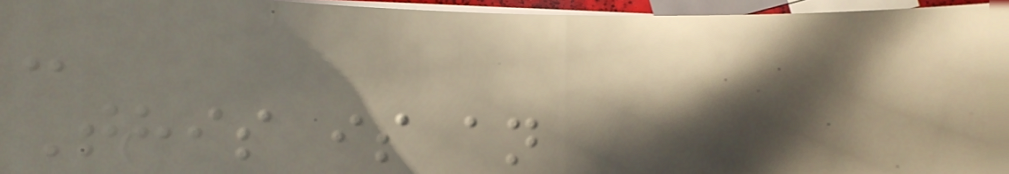-
This is an
